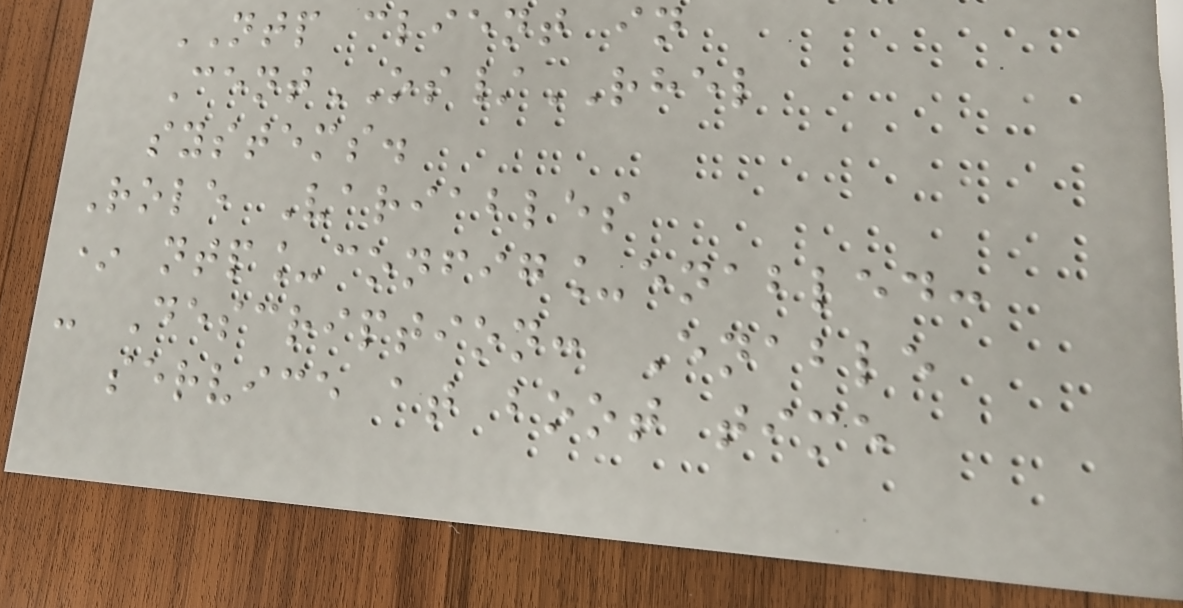NTP client in
CentOS/RHEL
systems.
Role Variables
* ntp_config_enabled:
- Description: Enable
service at boot time
